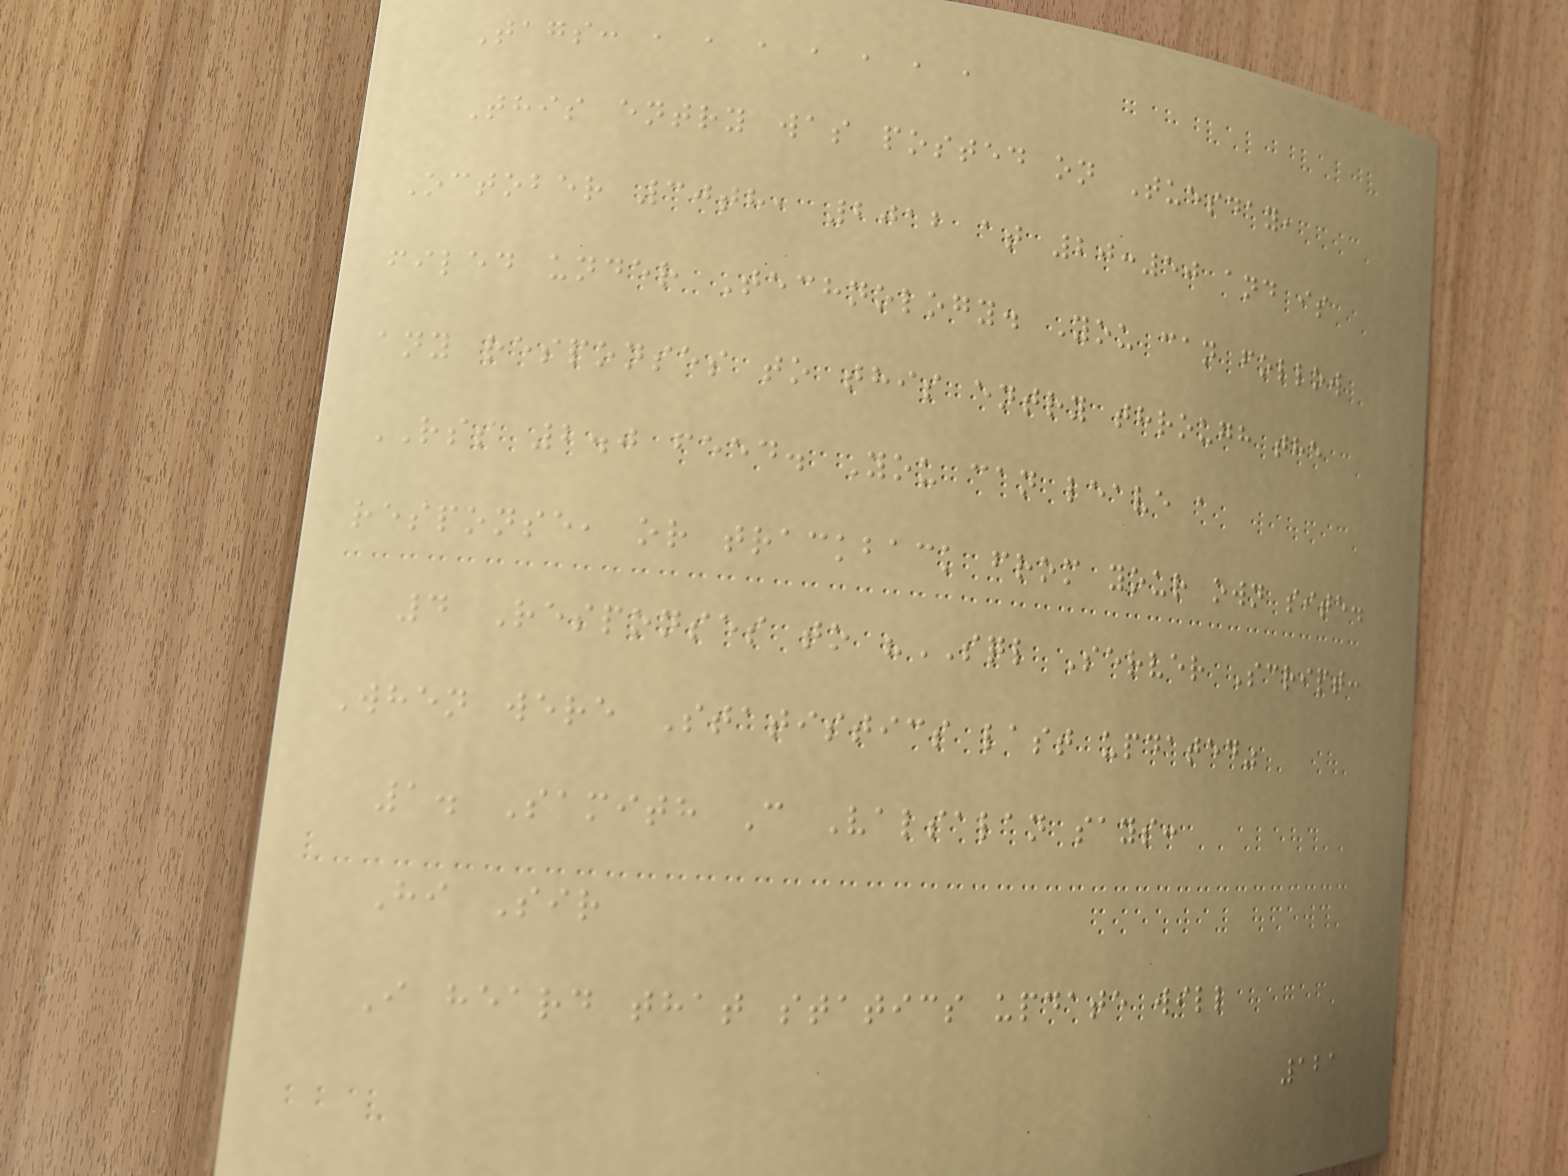Tags: , , , , , , ,
This entry was posted on Tuesday,
October 30th, 2012 at 20:50 and is
filed under Technology. You can follow
any responses to this entry through the
RSS 2.0 feed. You can leave a
response, or trackback from your own site.
4 Responses to "SQL Server Script:
When were Statistics last updated"
1. Samith C Valsalan says:
Hi Sir
I heard that statics update will
121
